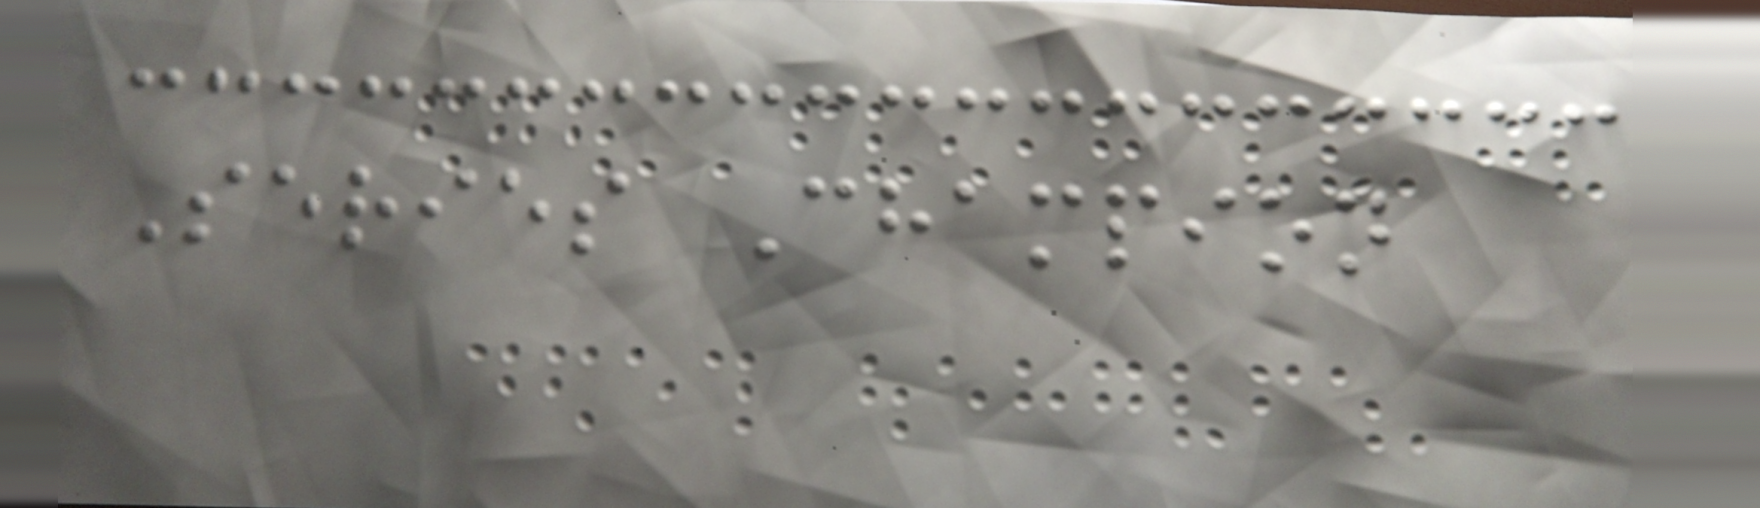Series Champion
